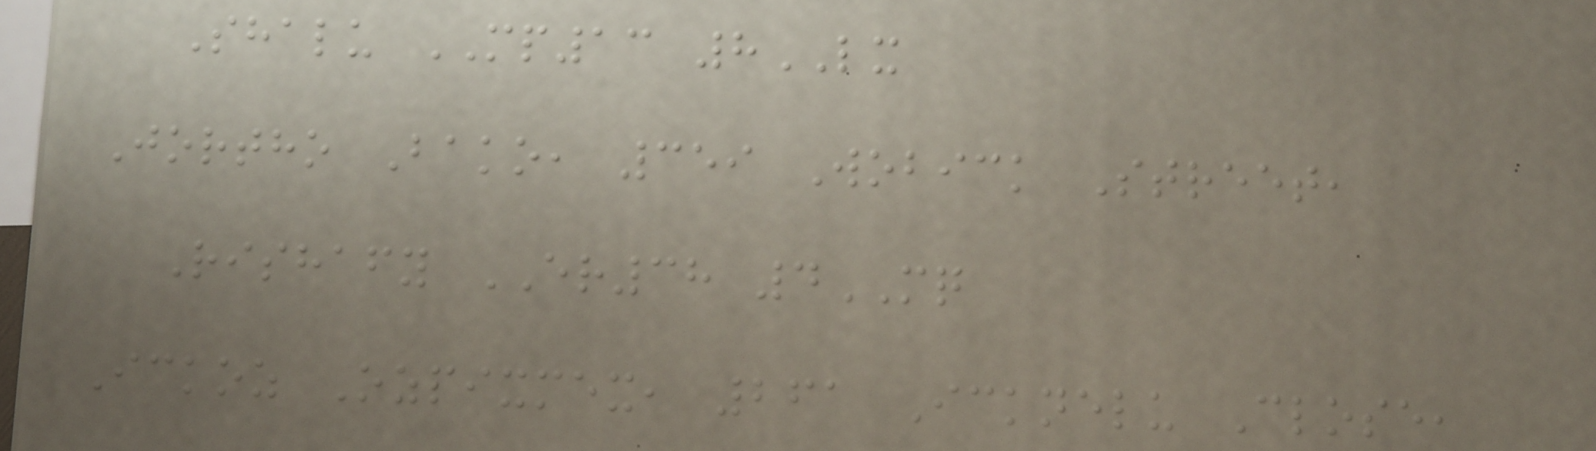Shalu MP13 8LX
Jortho Bako, 359 Wobick Street,
Rishafy ER38 4MQ
Ickoz Ozpixmex, 261 Icknelu Close,
